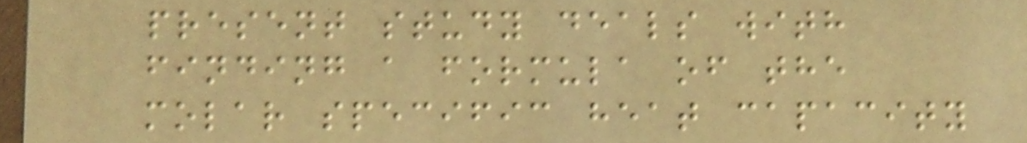present study deals with
finding a formula of the
molar specific heat capacity
